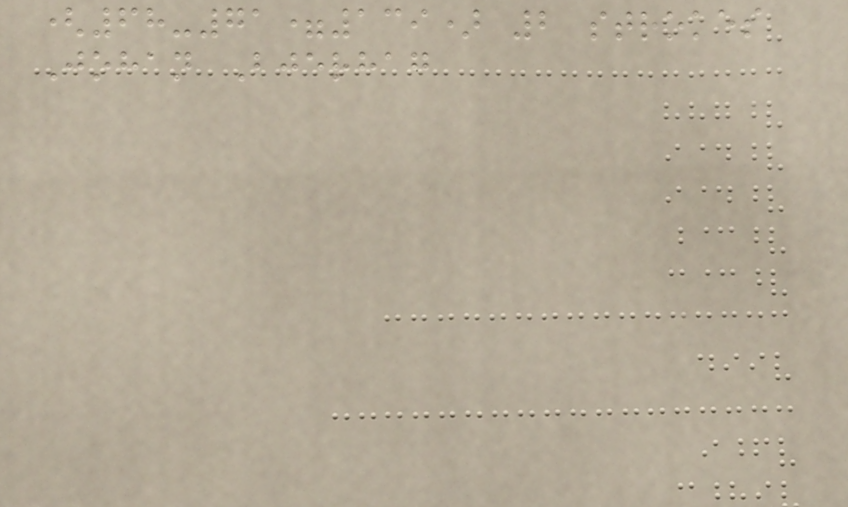(68-71=139) 2 strokes
Johan Bjerhag
